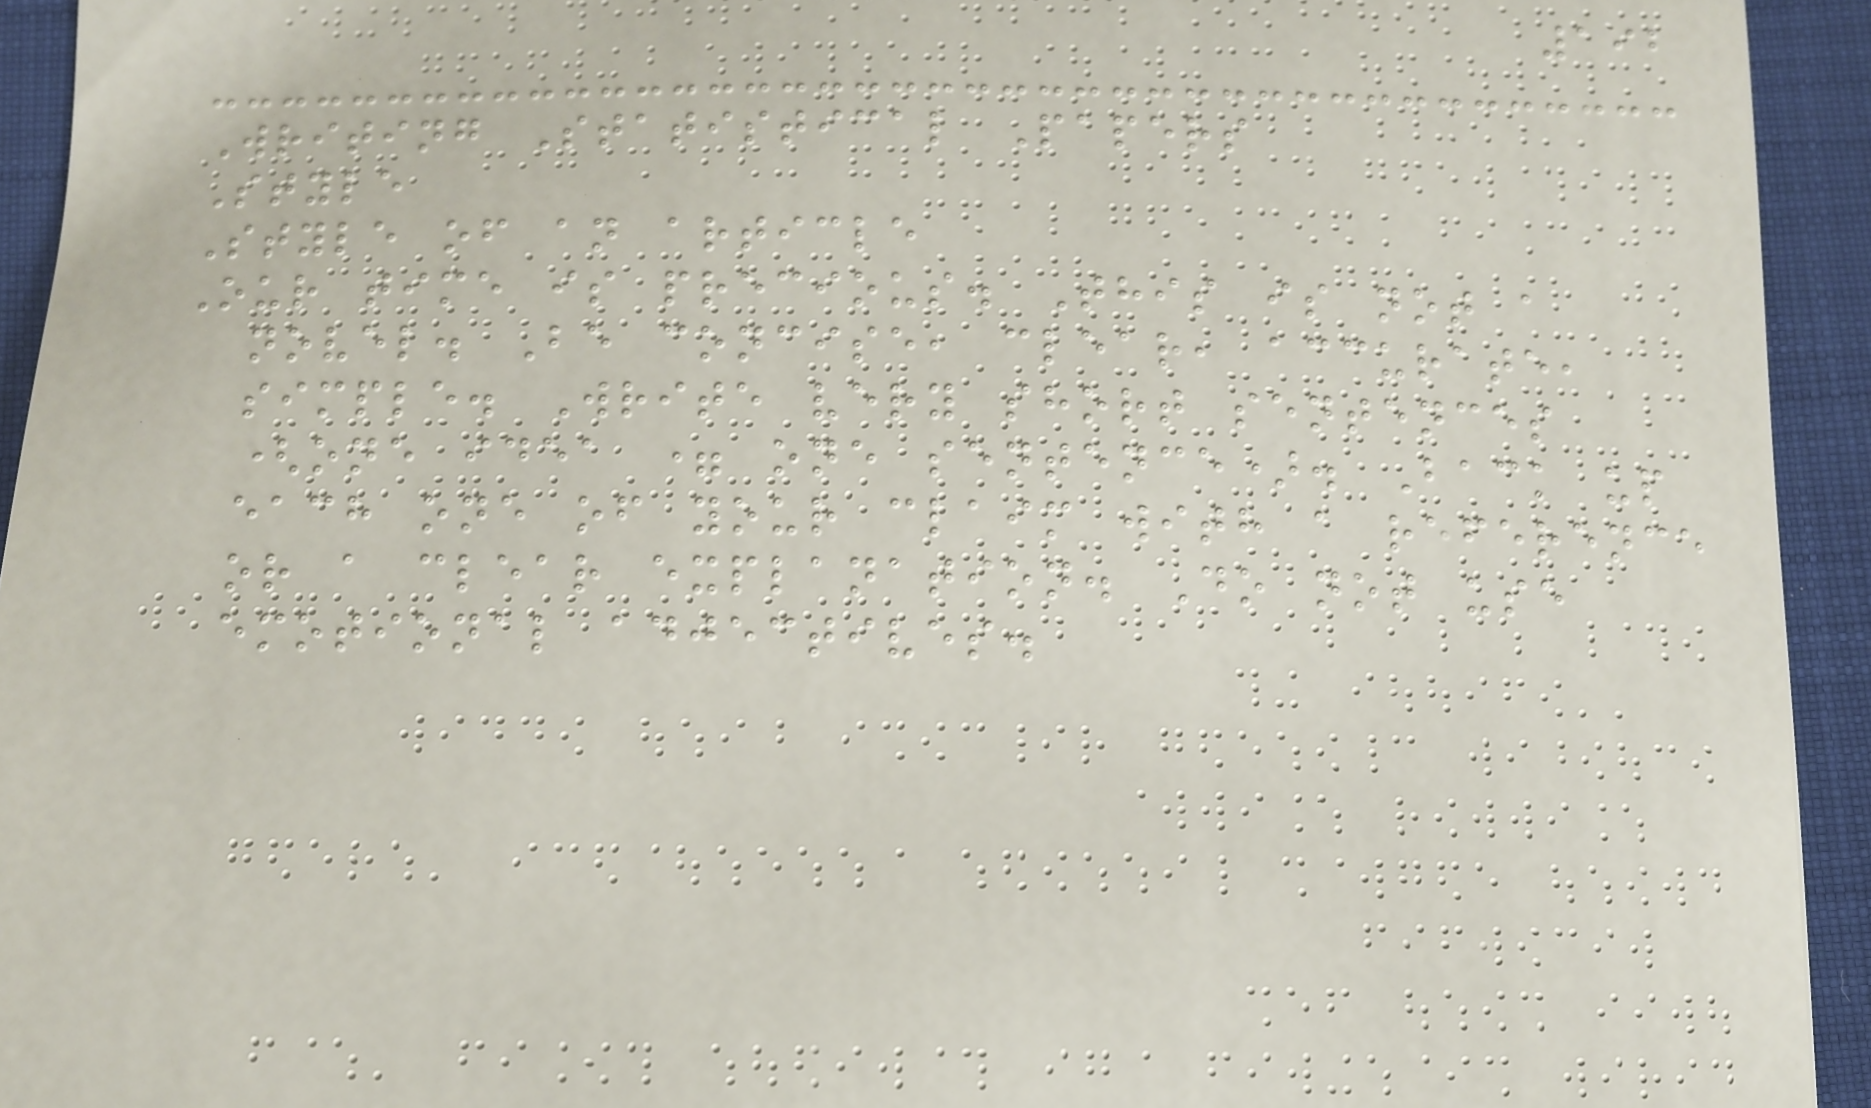192
Writing Statistical Papers
Style
Style of an article
Our time is precious. This is not a
novel. Be concise, clear, accurate,
simple. Write very short sentences
(one idea = one sentence). Back up
each one of your claim with a reference
or a clear explanation. Do not use
emotional adjectives.
